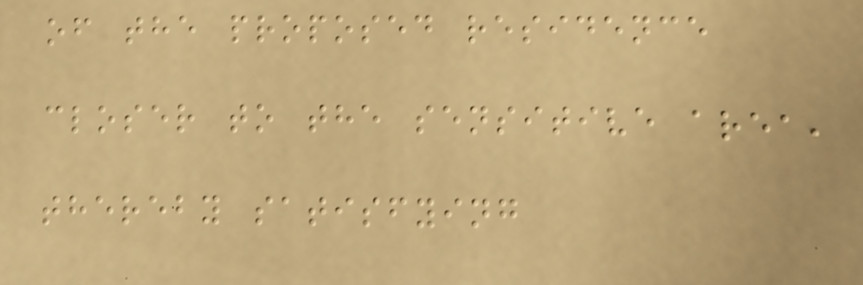of the proposed residence
closer to the sensitive area,
thereby satisfying
